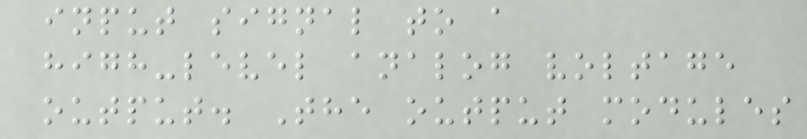input signal to a
high-level analog voltage
output. The output modules
